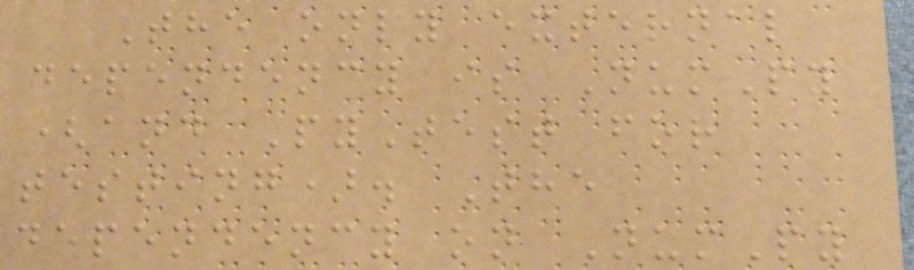The only external
dependency is NumPy
(and PyTest for
testing). The
dependency on NumPy
